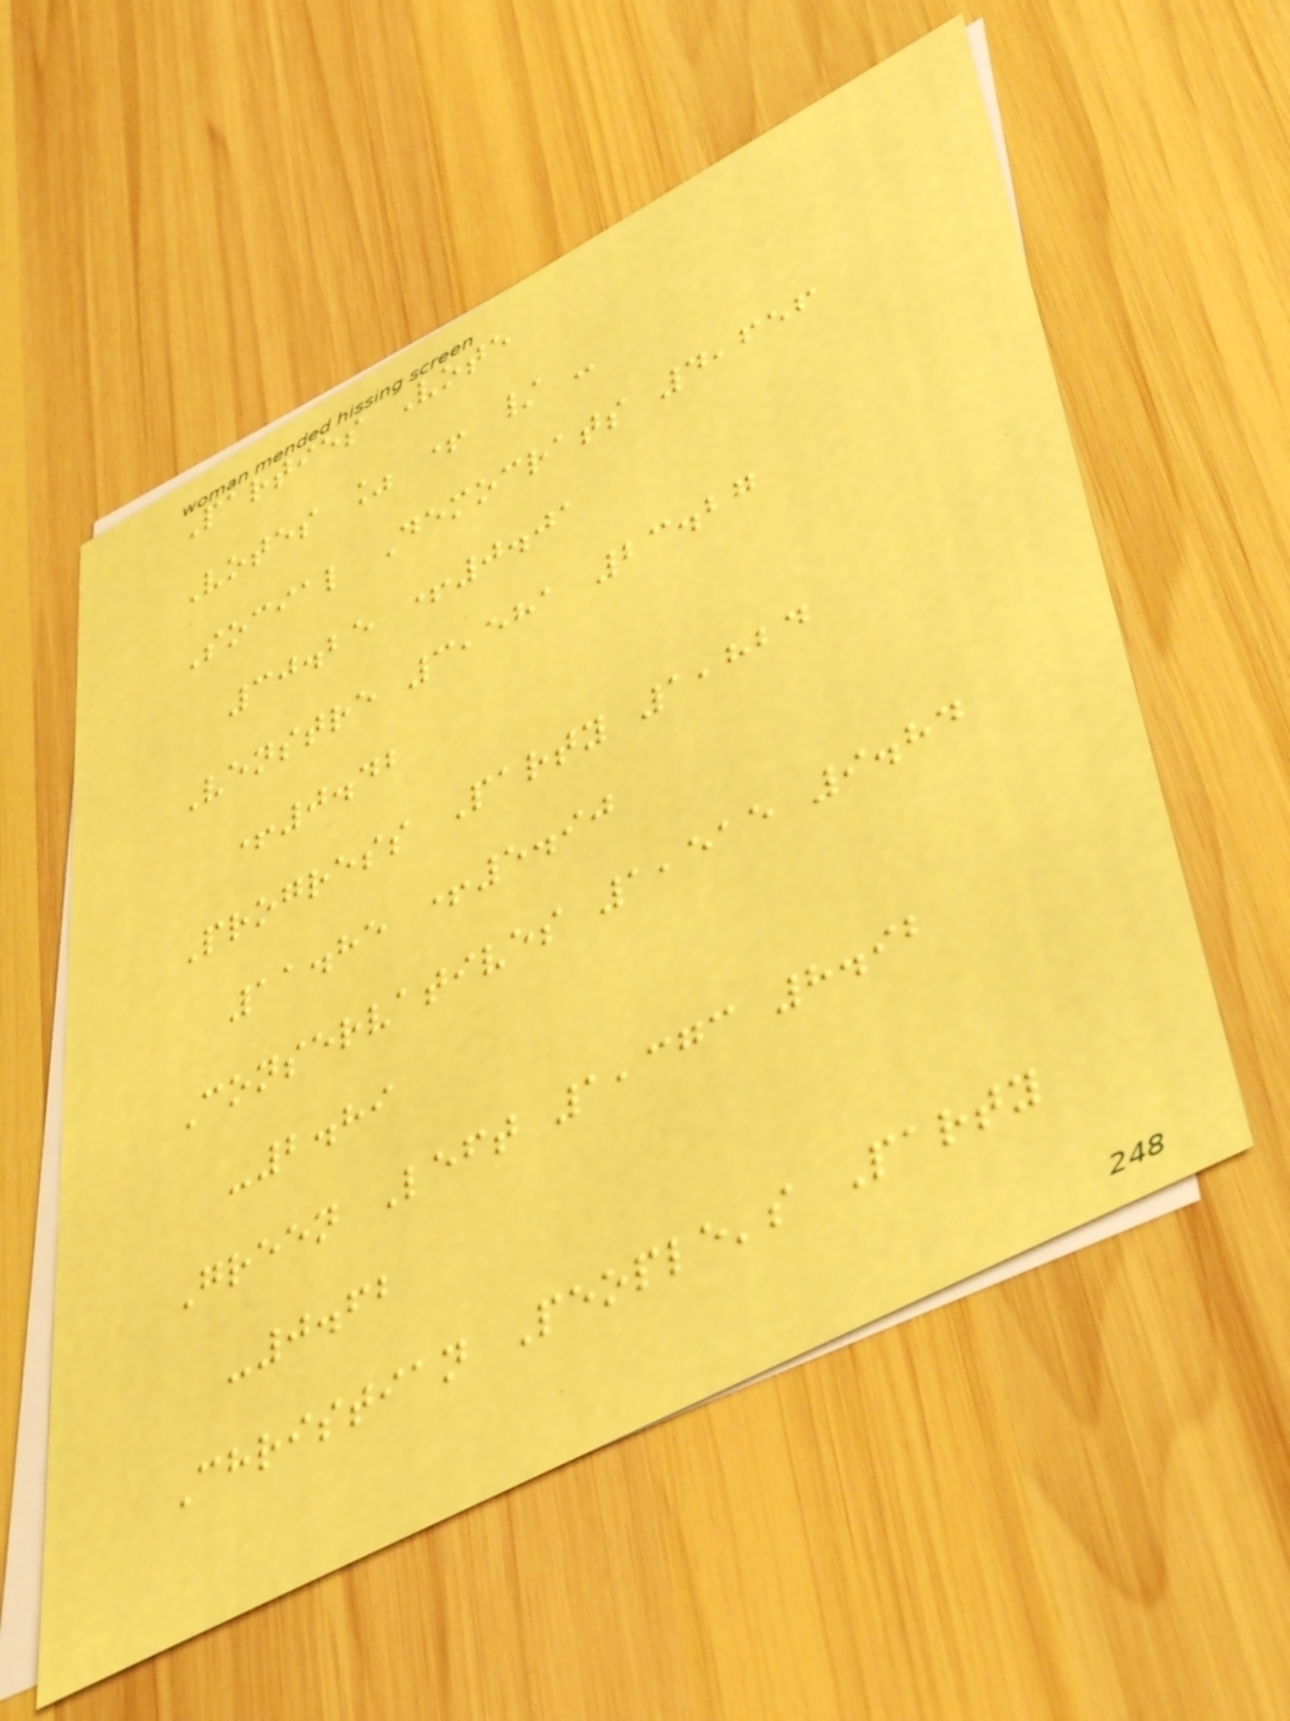Parties Vote
Votes % + / -
Social Democrats 4,656
30.25 +0.01
Venstre 3,581 23.27
+0.42
Progress Party 1,824
11.85 +5.90
Conservatives 1,515 9.84
-2.89
Green Left 1,373 8.92
-0.62
Christian People's Party
